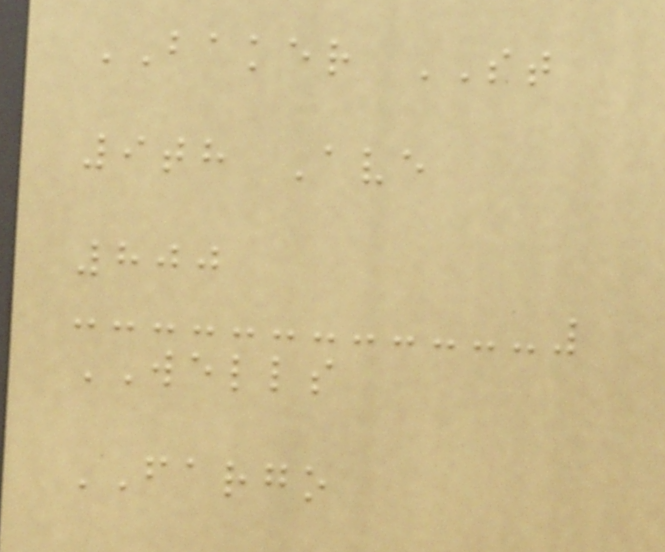BAKER ST
9th Ave
800
WELLS
FARGO
